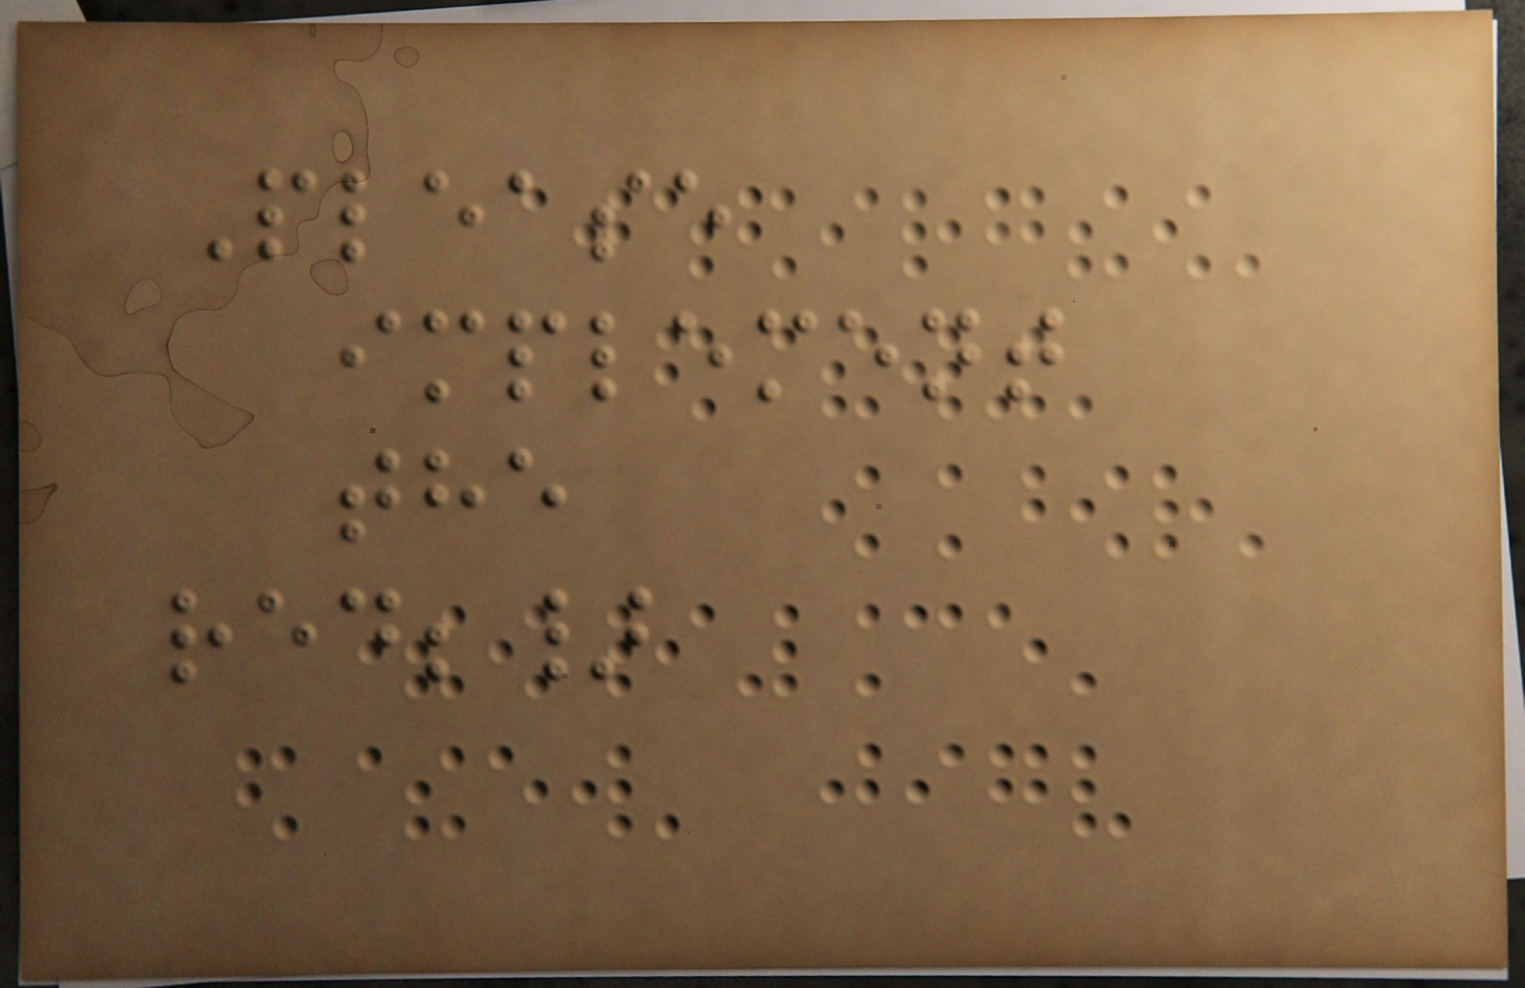Please
implement
the
red;}
